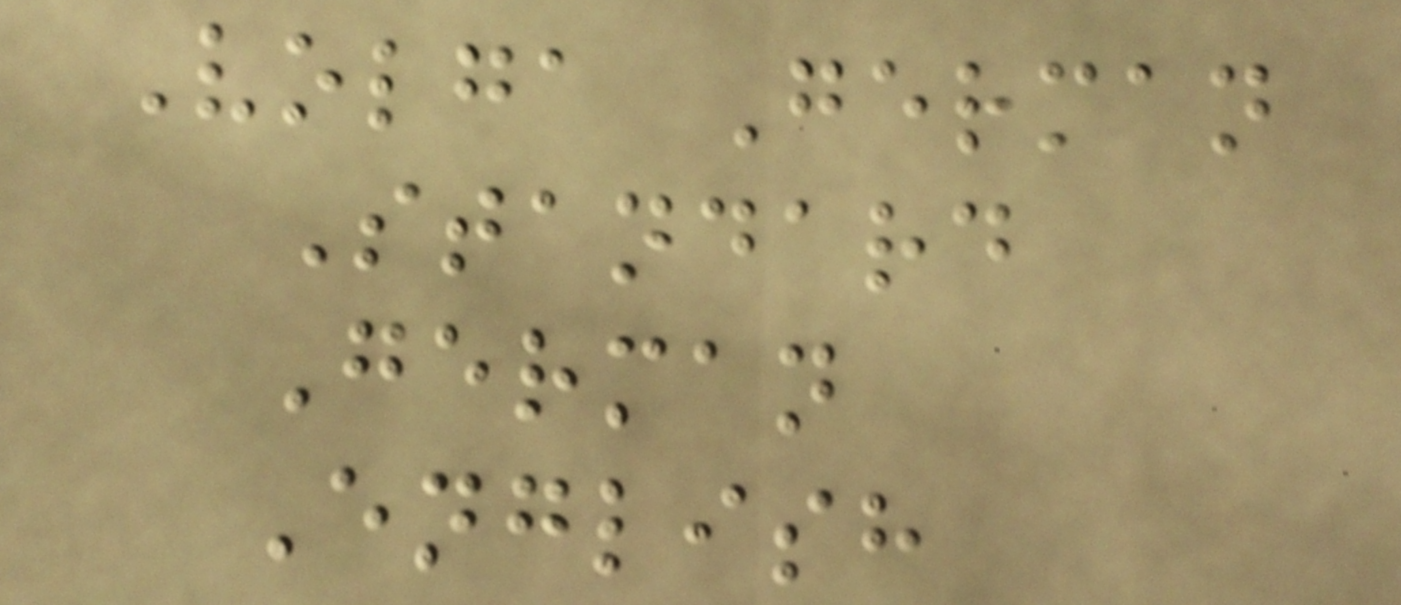Volga German
Standard
German
English
